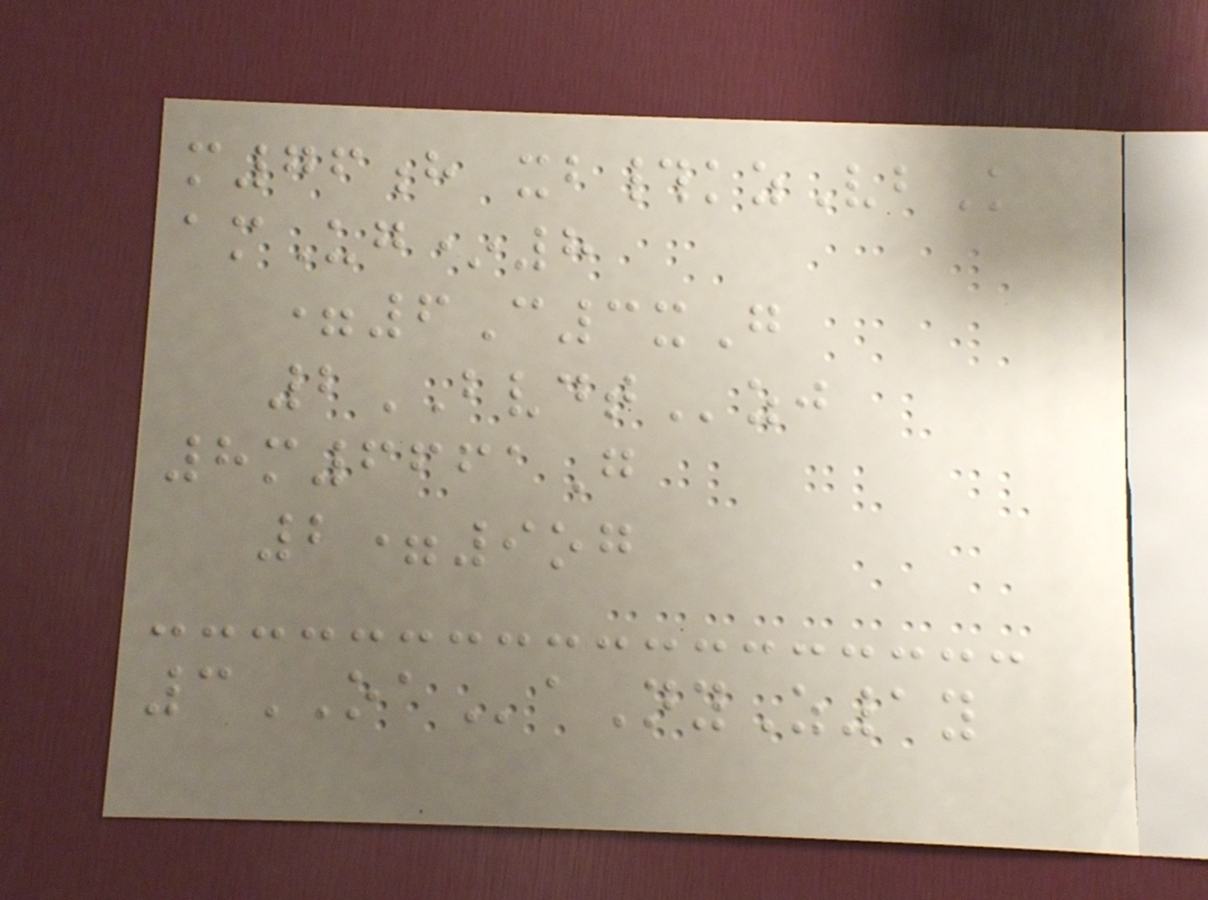m76h xb#kzVbK
amUg*8
=6C3xG
2BVDTzj
8m6661G
2=9og
3OAaNyZ1y
